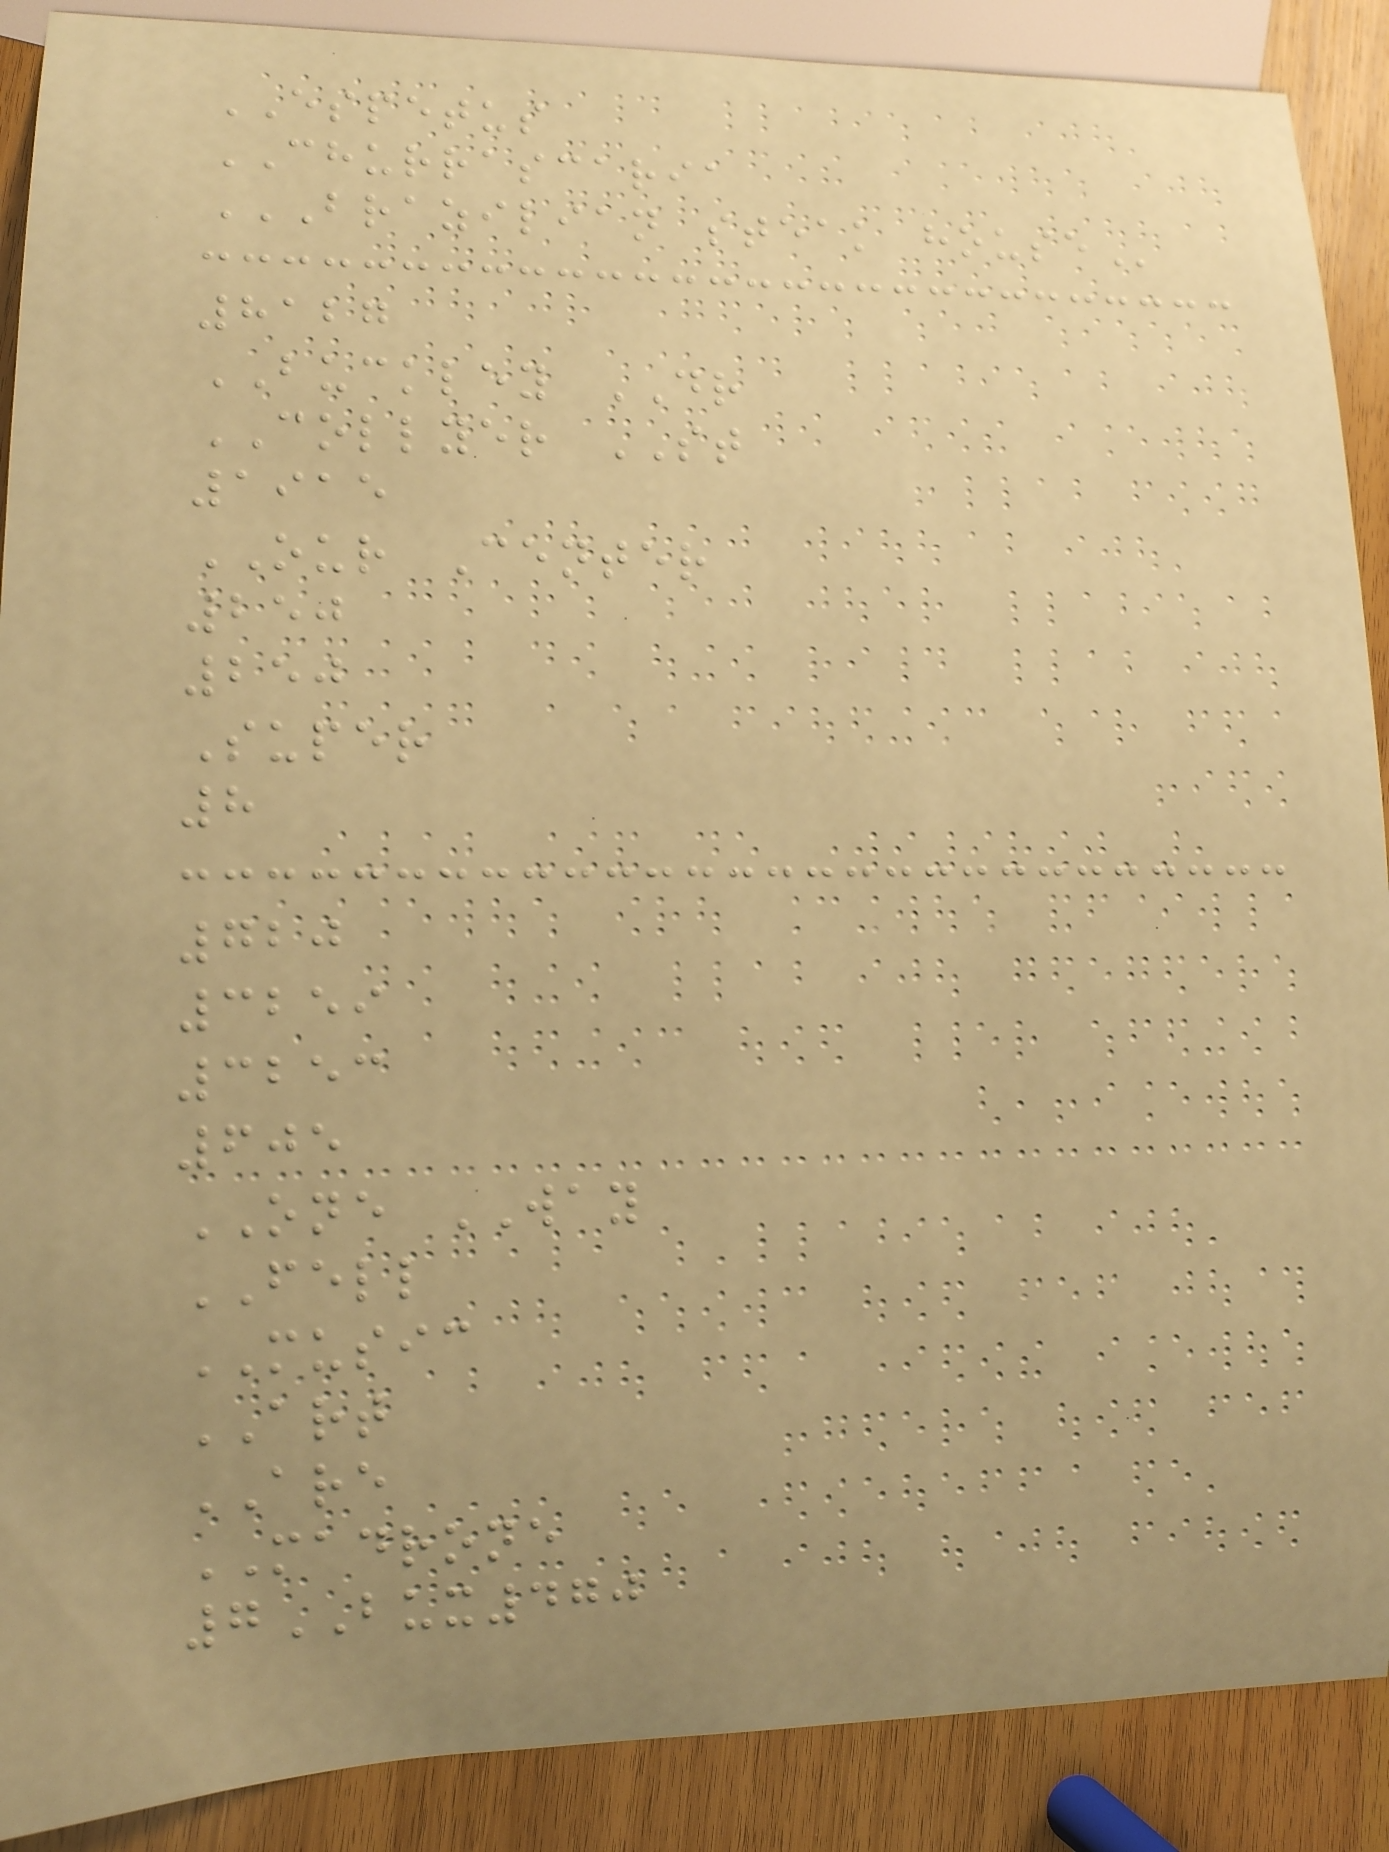ESPETUS
CHURRASCARIA
BRAZILIAN STEAK HOUSE
8127
BUCKLEY DR
COLLYER ST
1915
OUR Center
250
250
Super
8
720
3259
3253
605
ONE WAY
FELL
MUSIC
ART
ARE
MADRONE
7BUX470
